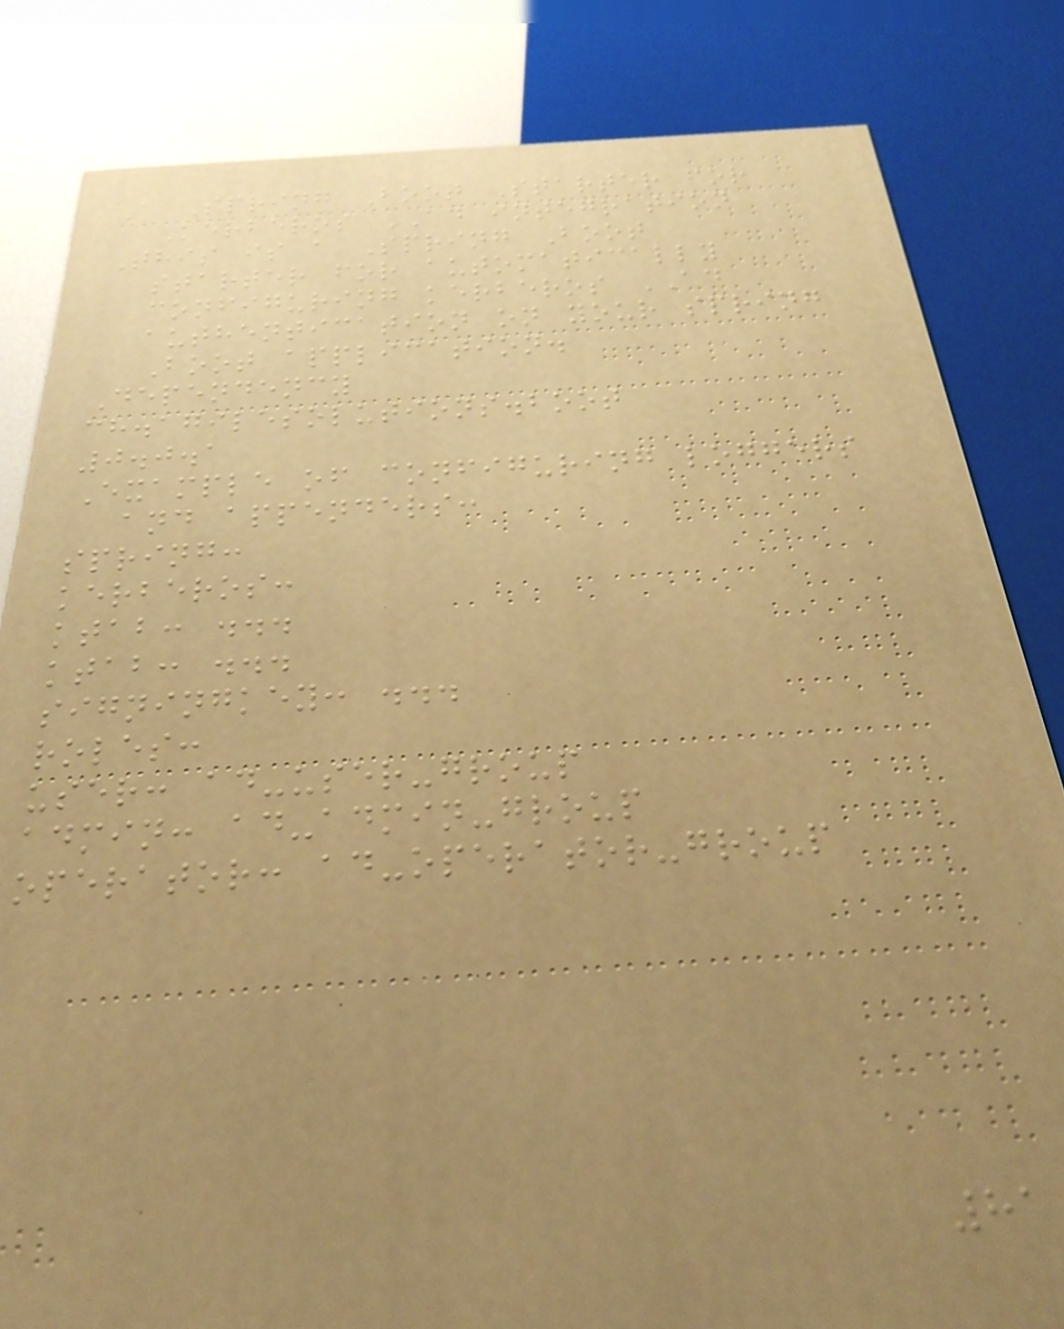A Spring Boot Starter for
Kerberos AD integration
This is a Spring Boot
starter for automatically
configuring kerberos AD
authentication on your spring
Boot application.
Dependency
ch.agilesolutions.boot
0.0.1
Example of configuring loggers
and appenders:
spring:
kerberos:
ktab: ...
ktab: ...
signingkey: ...
roles:
user: ad-user-group
admin: ad-admin-group
operator: ad-operator-group
81
